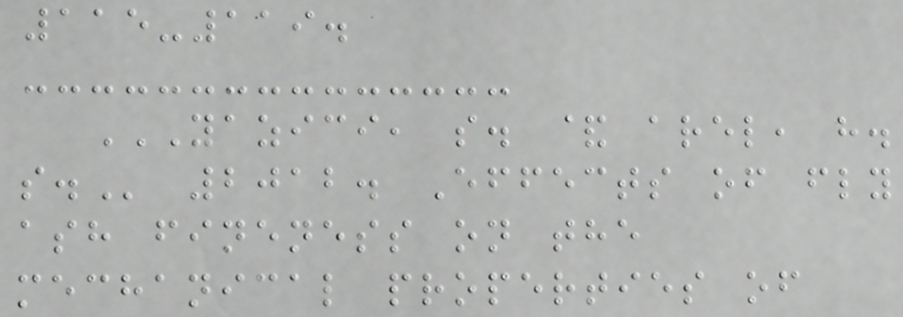115-119.
YAZICI, S. & AREL, H.
S. 2012. Effects of fly
ash fineness on the
mechanical properties of
